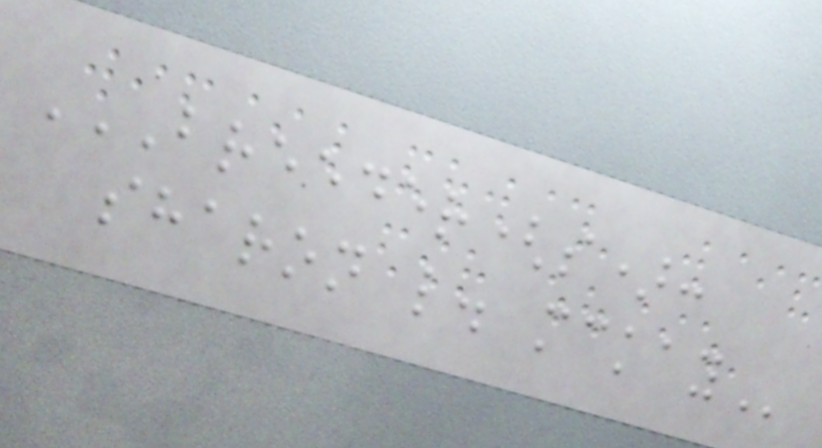BREEDER(S):
SHARON L. MCKAY
